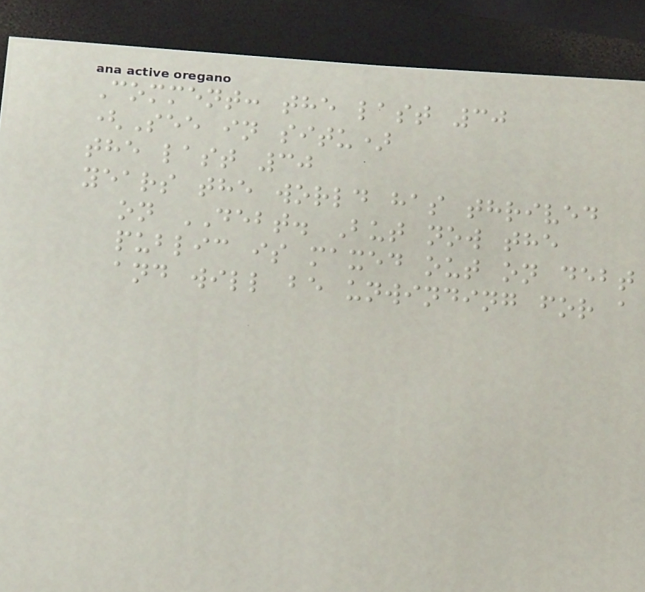Comment: the last 30
(See in situ)
the last 30
years the world has thrived
on DEBT. But now the
public is maxed out on debt
and will be unwinding for a
